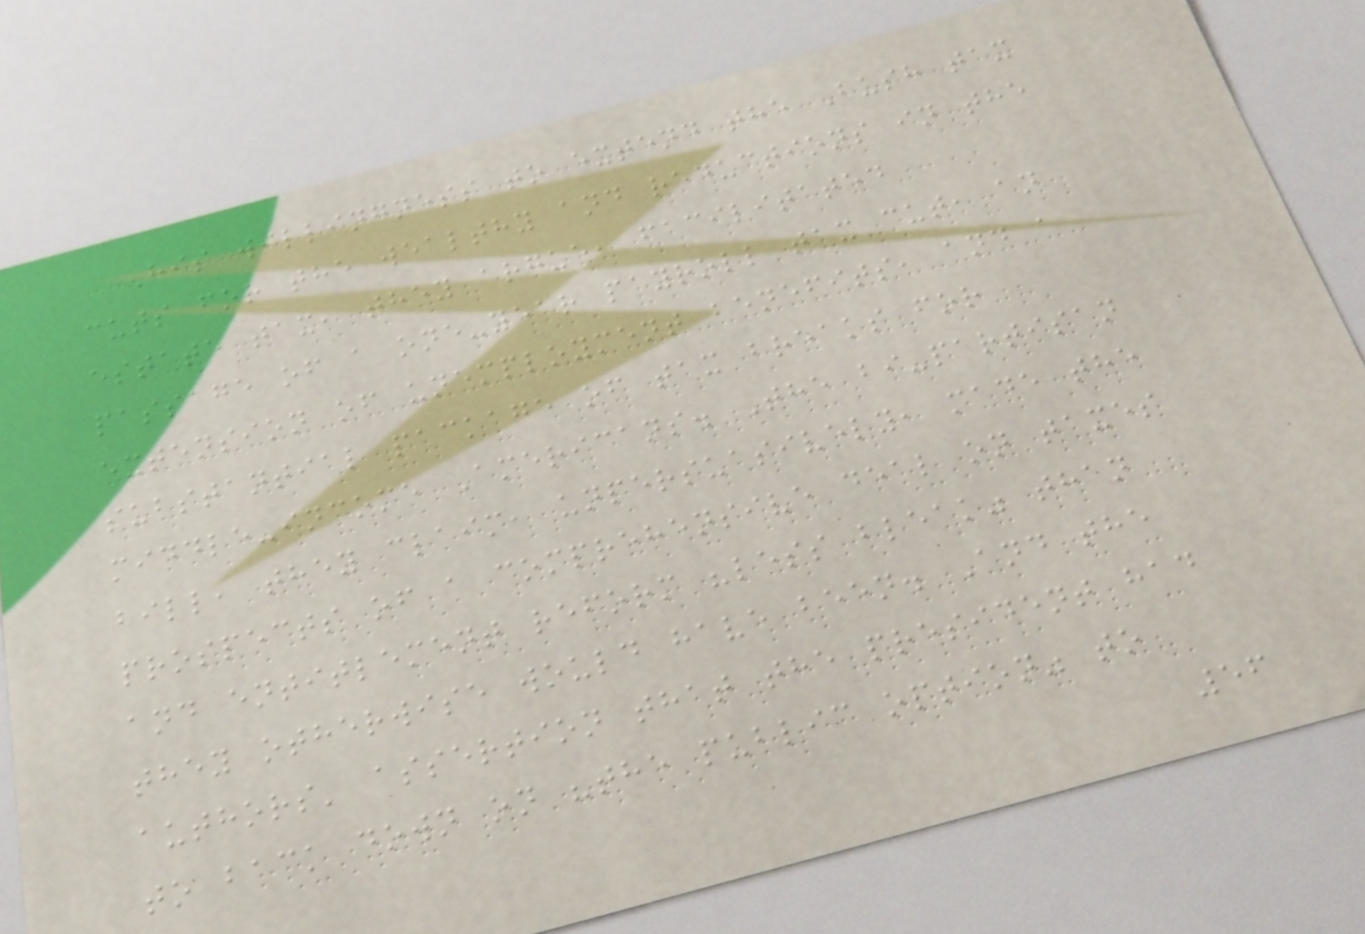His willingness to extend the Bush tax
cuts for the wealthy and reductions in the
estate tax, they argue, facilitated
passage of a one-year payroll tax cut, an
extension of unemployment benefits, and a
substantial package of tax breaks for
middle-income Americans. The bi-partisan
bill, they claim, unpersuasively, made the
prospects of a comprehensive deal on taxes
and entitlement reform "less bleak" than
they otherwise would have been. And the
authors' assertion that the president had
to back down on "the public option" to
56
